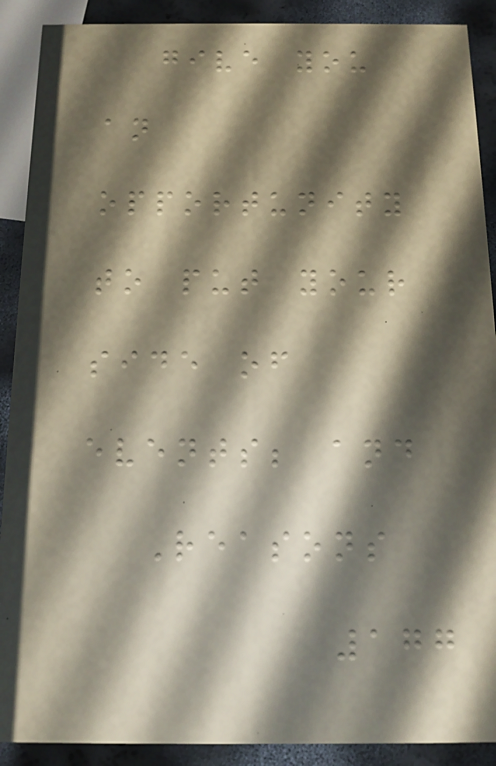give you
an
opportunity
to put your
side of
events; and
Reasons
177
